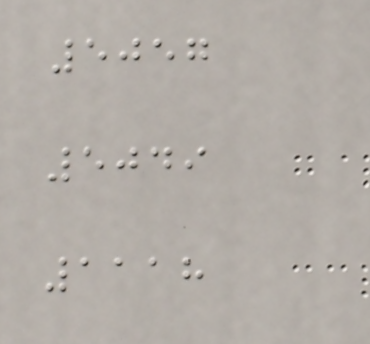5057
5049
1118
